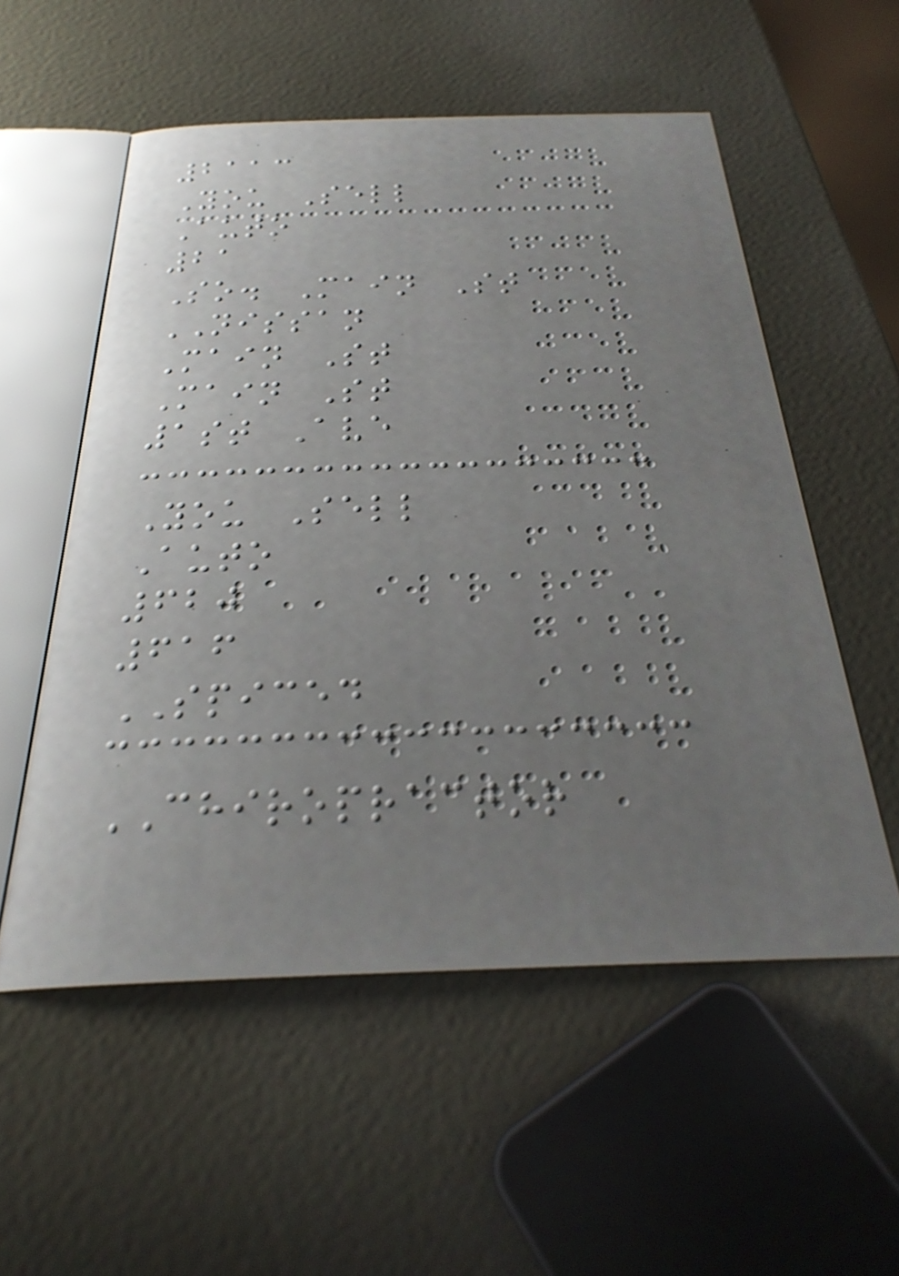2113
You Sell
Auto
21
So. Main St
NISSAN
Main St
Main St
1st Ave
You Sell
Auto
620
616
SPICED
CHIROPRACTOR
